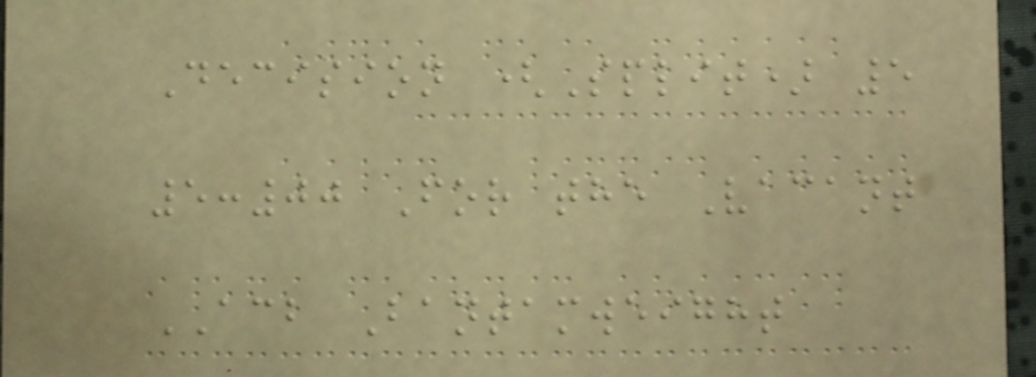Decision (Split) 5
5:00 For the Vacant
ACB Bantamweight
